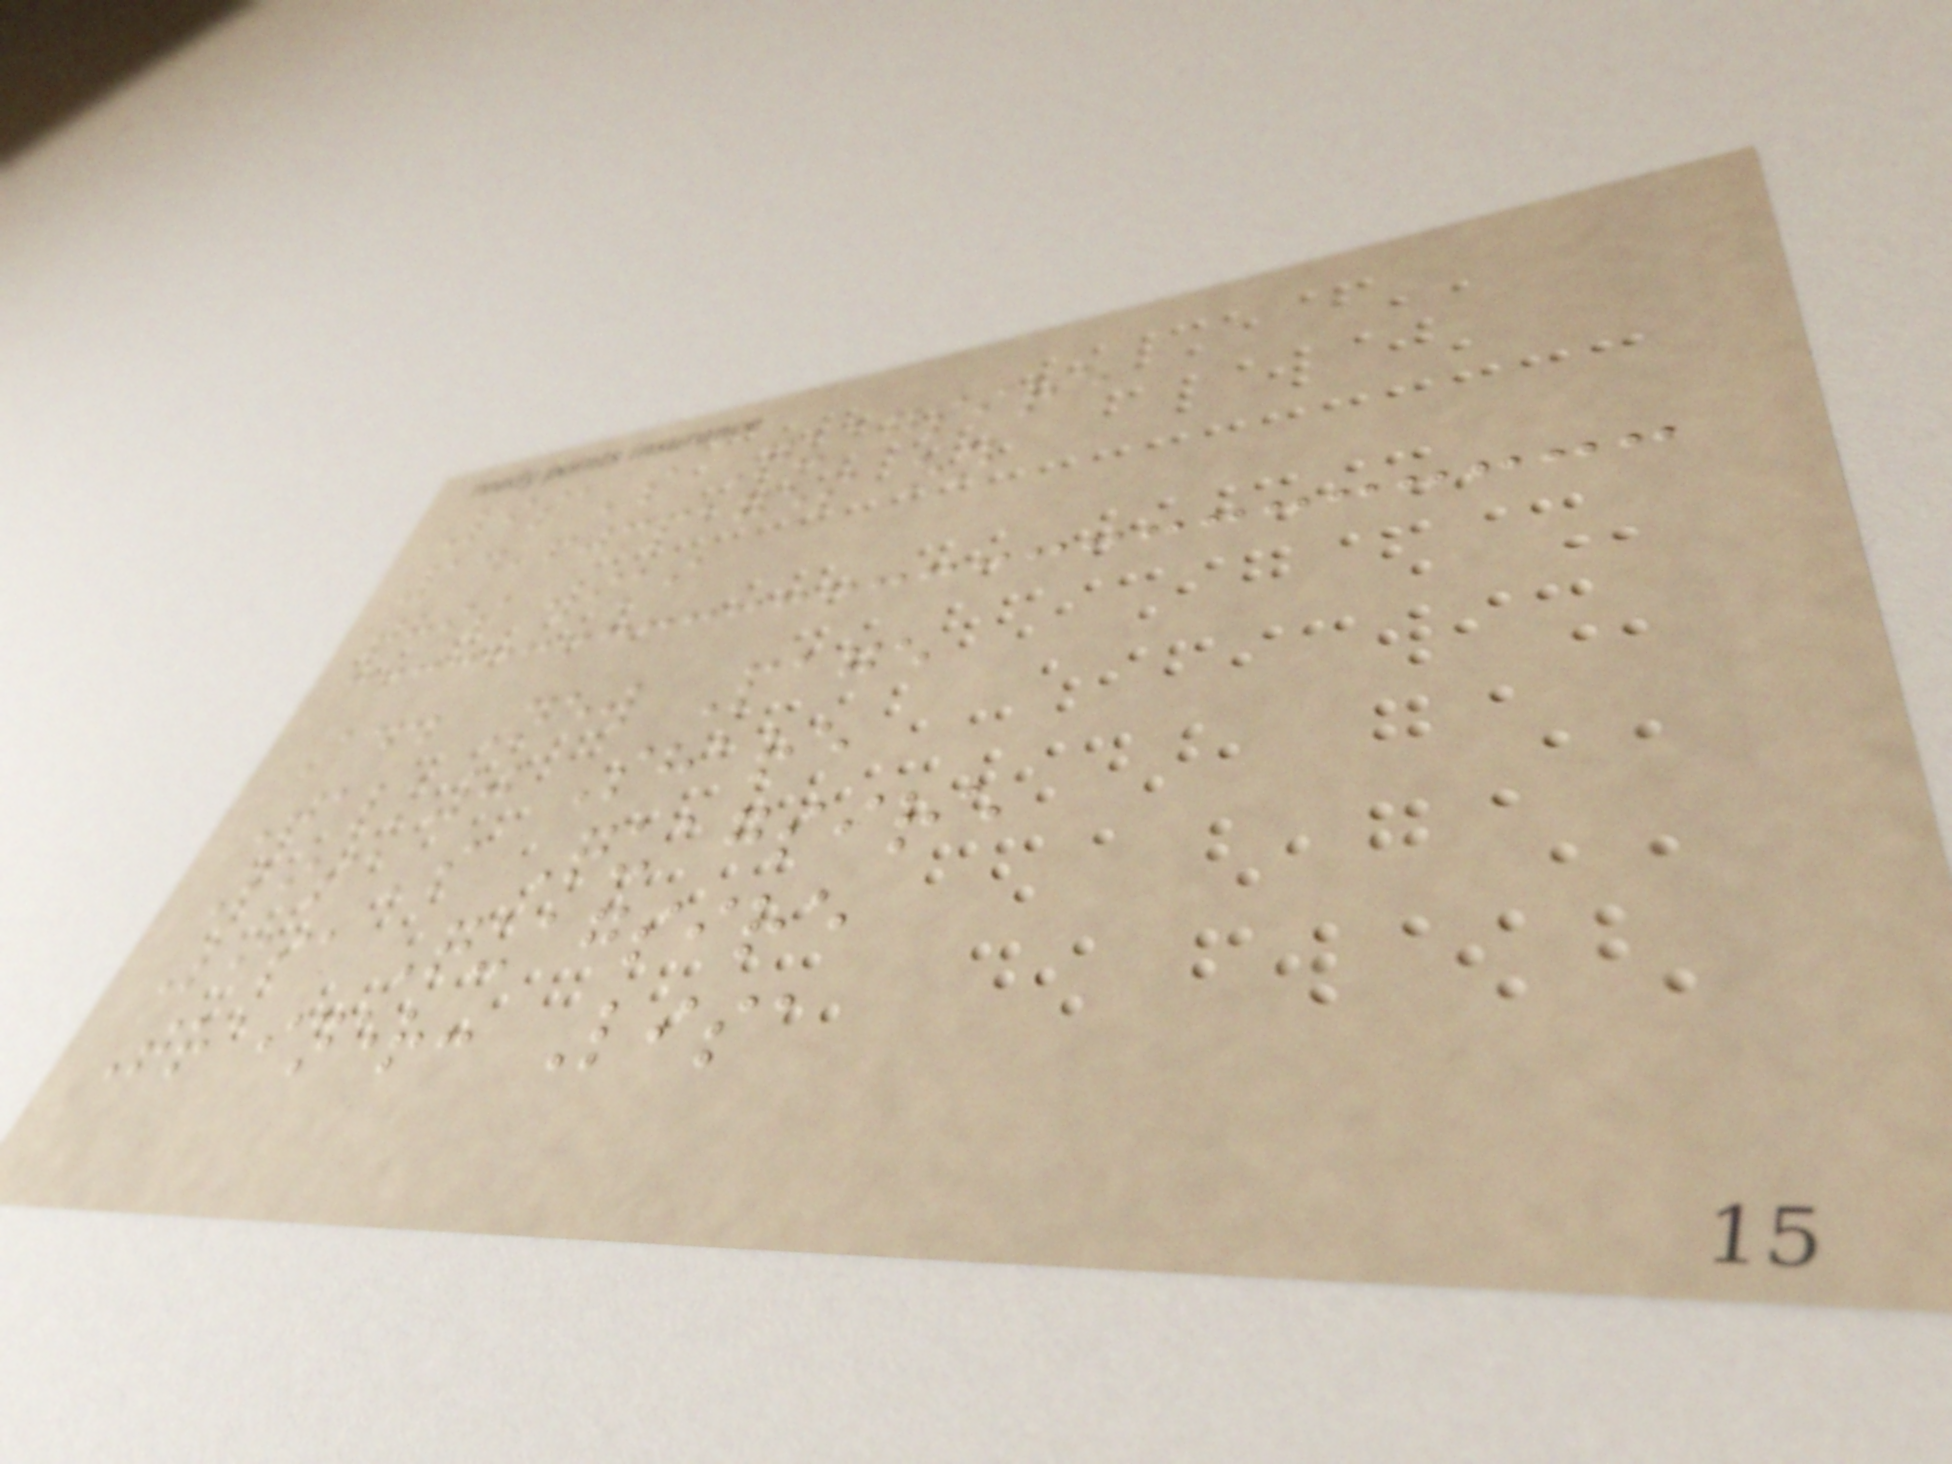Lisa's Quagsire
14,603pages on
this wiki
Add New Page
Talk0 Share
Lisa's Quagsire
Lisa Quagsire
Trainer: Lisa
